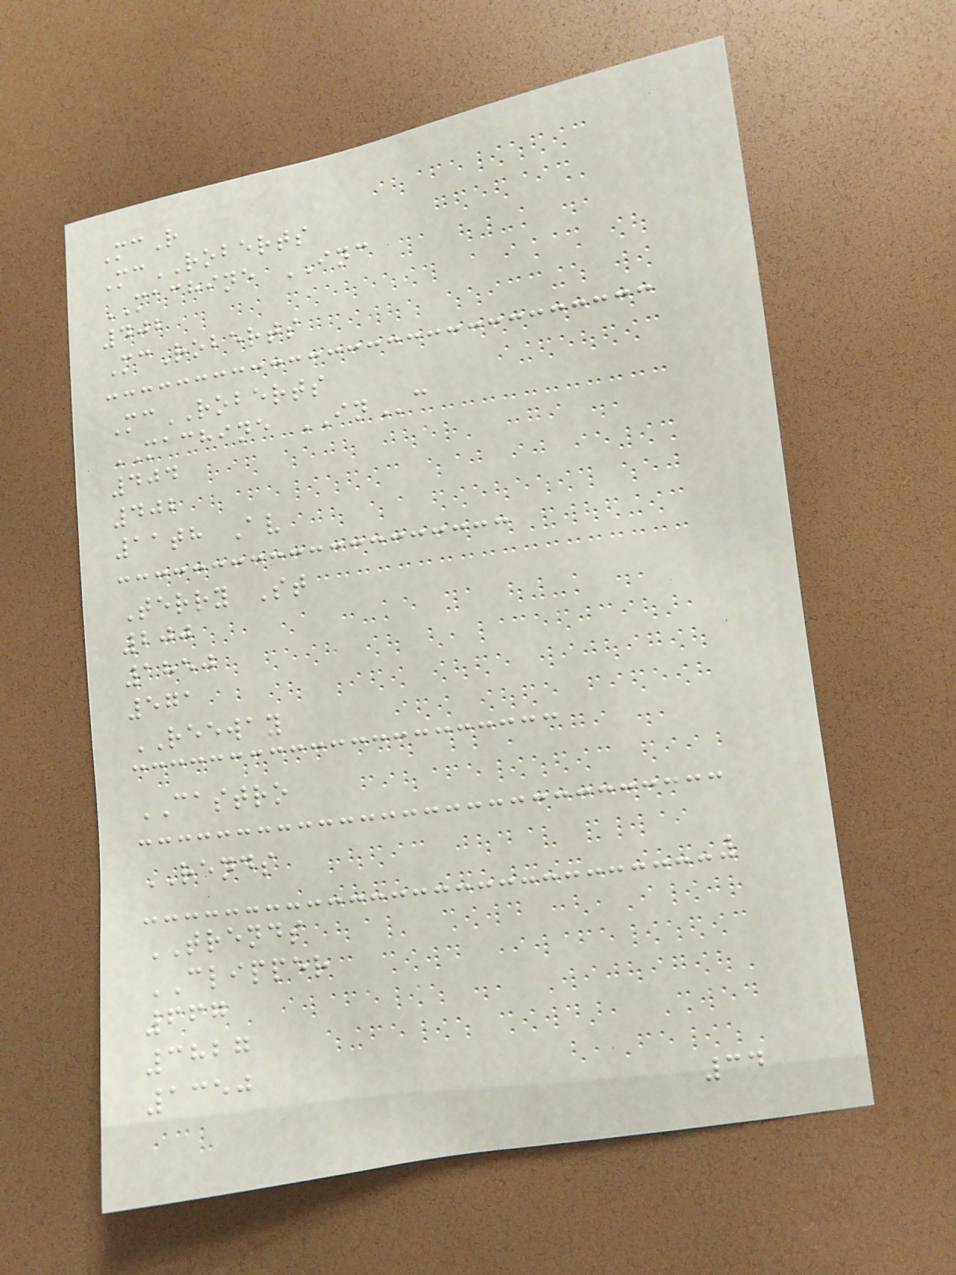McR
McROBERTS
MACHINE INC
402
McRoberts
McROBERTS
MACHINE INc
404
402
11th Av
Terry St
200
1850
571
REEWAY
CASTRO
RENDS
TRENDS
CLIPPER
667
3827
1350
34
